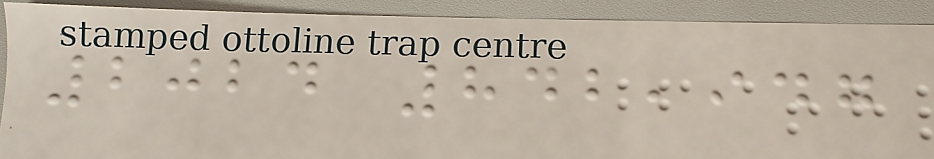2024 842,947
